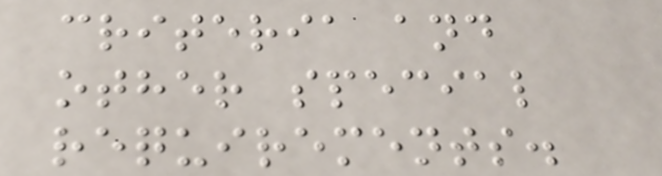criteria and
other special
requirements.
